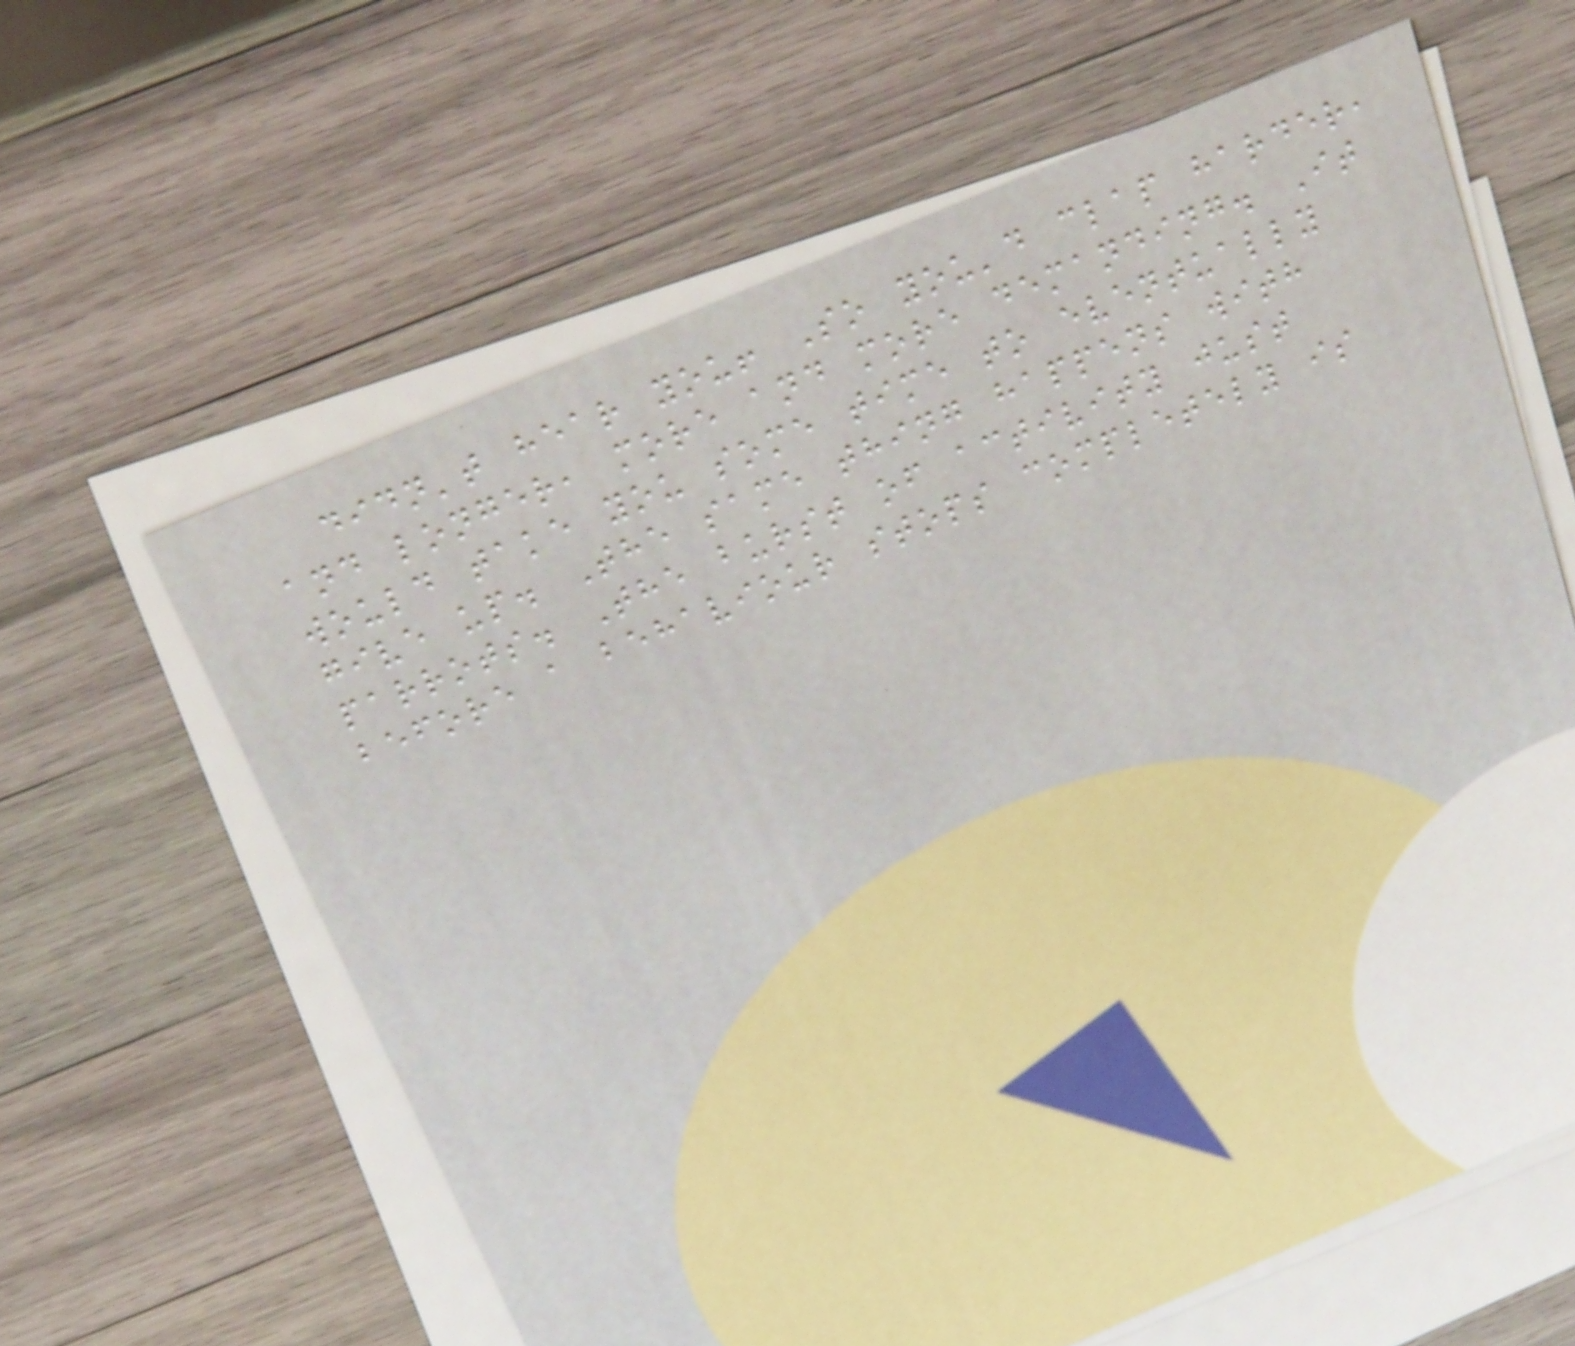didn't hear you! So you'd clap harder,
and longer, more and more demanding. It
would take you some time to eventually
give up. The same thing happens with
parrots. The burst of activity just
before a behaviour stops completely is
